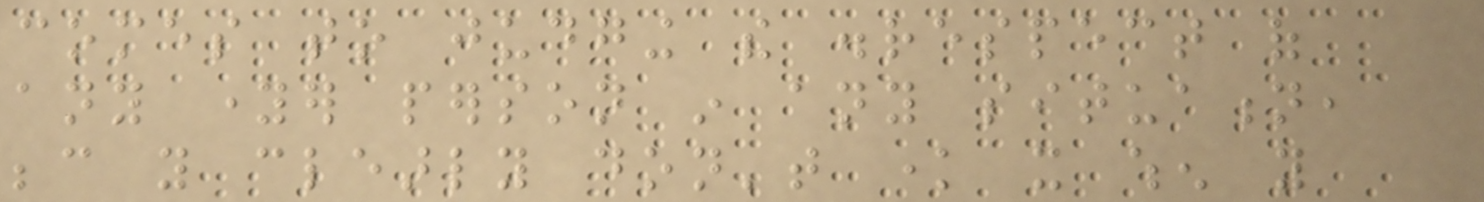comes to judging the disrespect of
any younger person in any situation,
because you clearly don't know it when you
